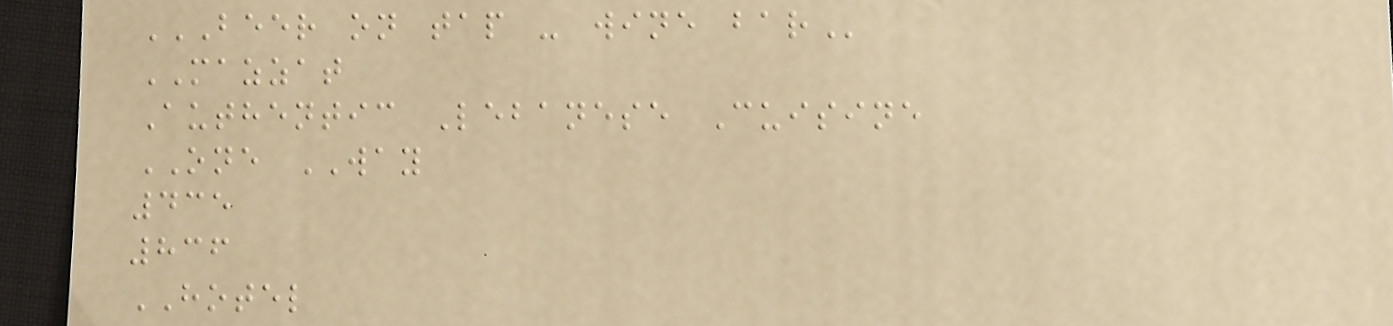BEER ON TAP - WINE BAR
MAZZAT
Authentic Lebanese Cuisine
ONE WAY
435
836
HOTEL
